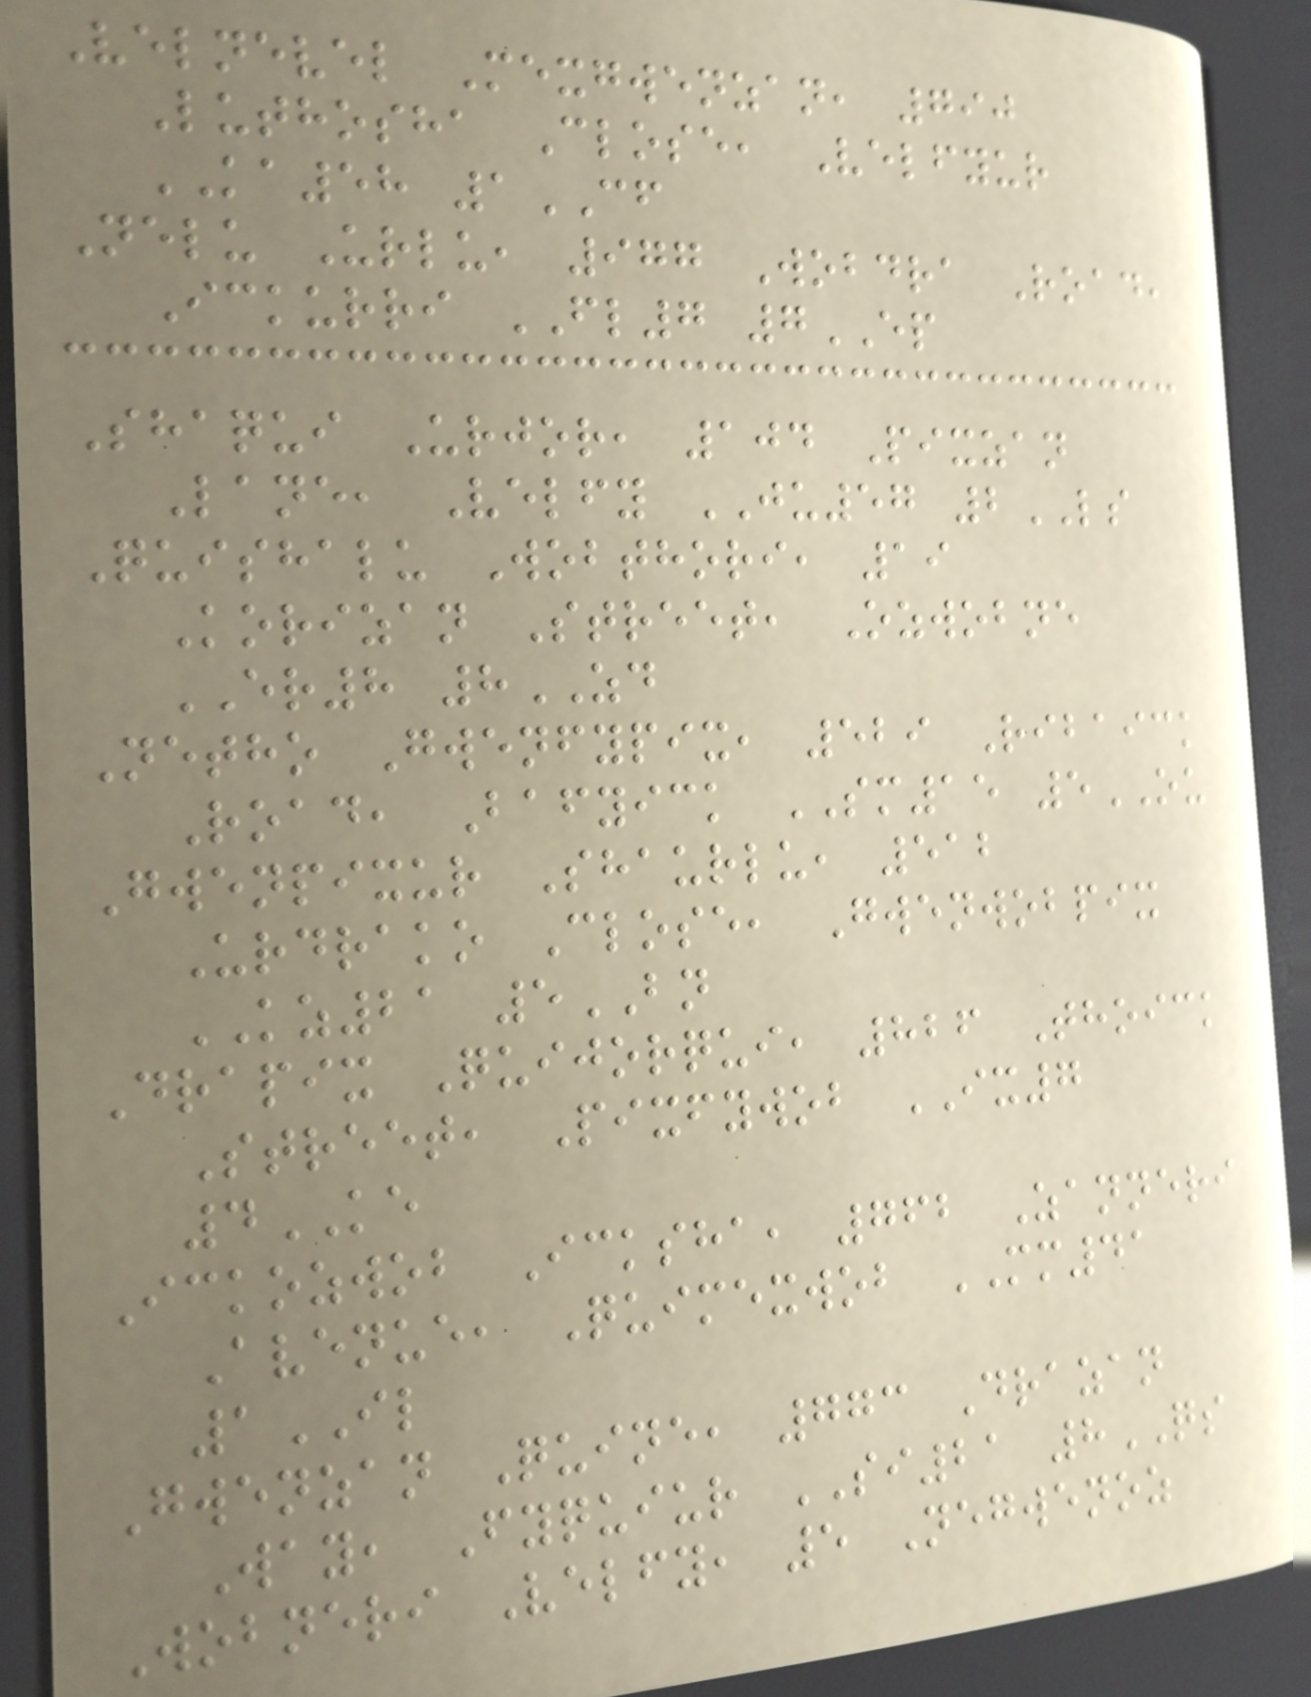Velnevel Mexgwenzan, 790
Luthosha Close, Velfyur
KA58 1CF
Nelu Urlu, 977 Wobdra Road,
Ickurri FL7 7EP
Shaqui Urjor, 104 Pixzan
Lane, Velfy JU57 2LS
Quishalu Wobthori, 19
Korizan Street, Ozwobne
ER8 8ZD
Netho Gwenfypix, 529 Ribaick
Road, Bafyick SM15 5OU
Gwenpixur Shaurlu, 512
Urdrako Close, Gwenwobpix
KZ21 5BN
Drapix Quijorqui, 826 Thoick
Street, Pixfywob IX7
4KE
Ickozwob Icksha, 762 Zanneri
Avenue, Quimexwob MM41
1IL
Gwenzan Quine, 773 Drazan
Way, Fyquiur SI21 8QS
Wobneri Velfy, 5 Negwenoz
